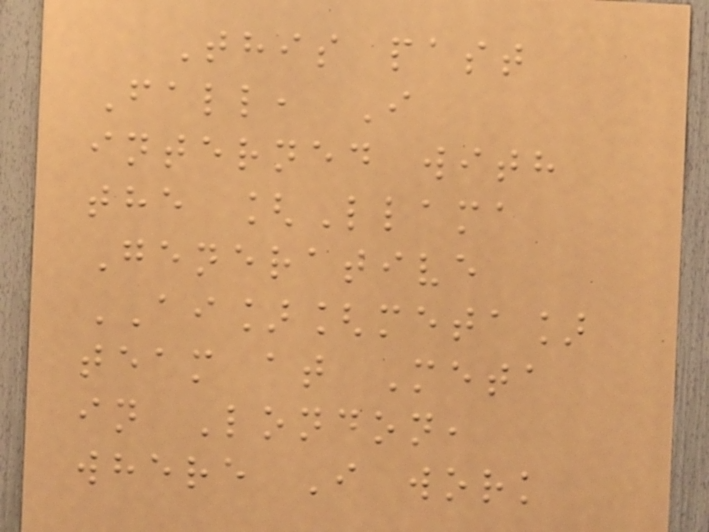This past
Fall, I
interned with
the [Llama
Generative
AI][meta]
team at Meta
in London,
where I work
